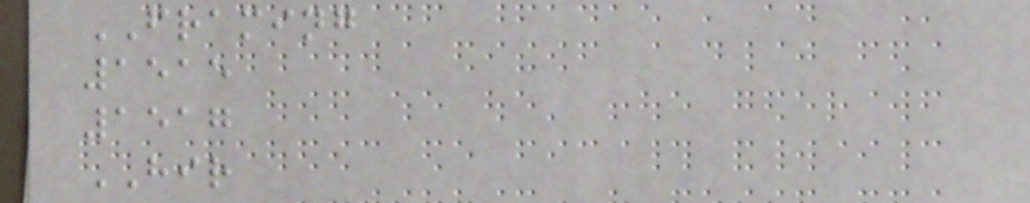FRAMING
1515
1517
HIR
